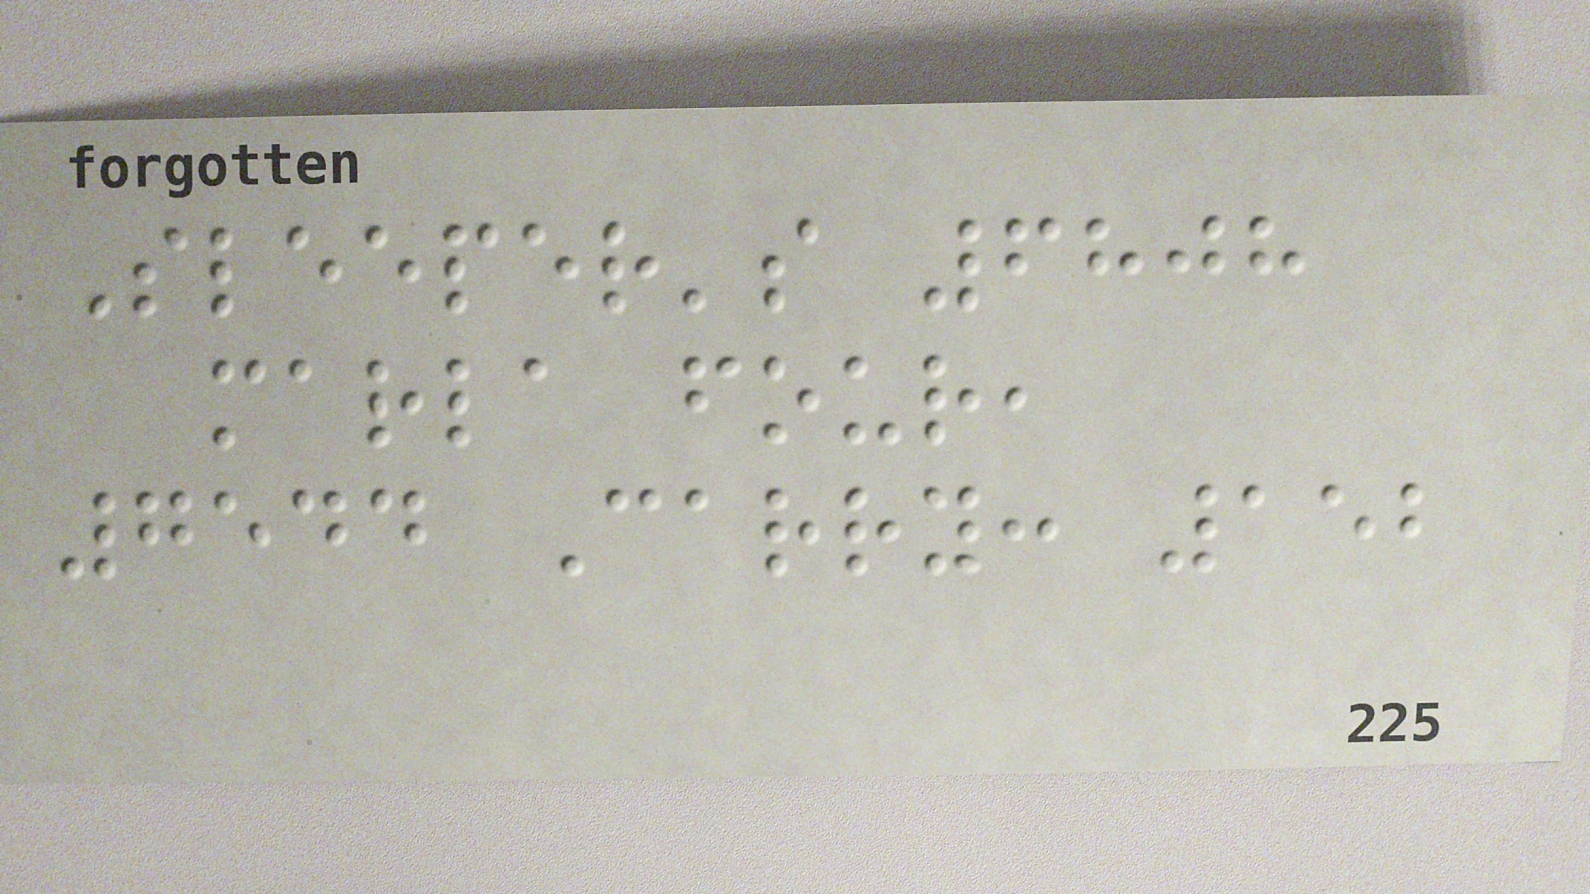Sleeper's 6808
marla four,
7544 Carry: 152
